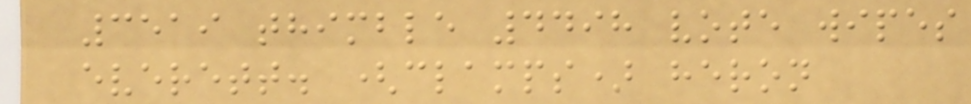3519 thimble 4498 vote wipes
everett. (clamps) heron
